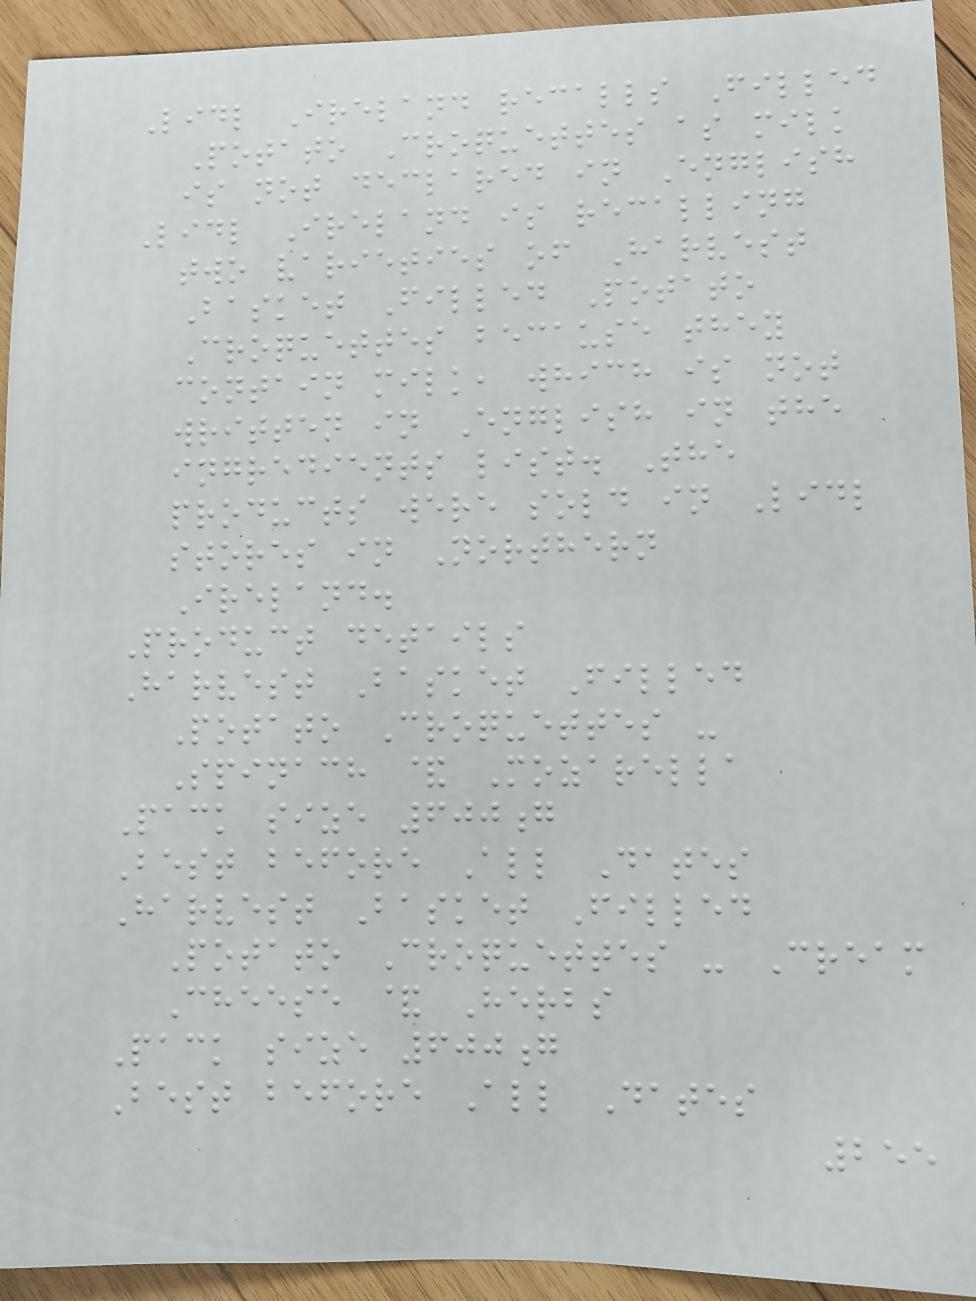Lidl Ireland recalls Filled
Potato Croquettes as milk
is not declared in English
Lidl Ireland is recalling
two varieties of Harvest
Basket Filled Potato
Croquettes because they
contain milk, which is not
written in English in the
ingredients list. The
products were sold in Lidl
stores in Northern
Ireland.
Product details
Harvest Basket Filled
Potato Croquettes -
Spinach & Mozarella
Pack size 600g
Best before All Dates
Harvest Basket Filled
Potato Croquettes - Cream
Cheese & Herbs
Pack size 600g
Best before All Dates
255
